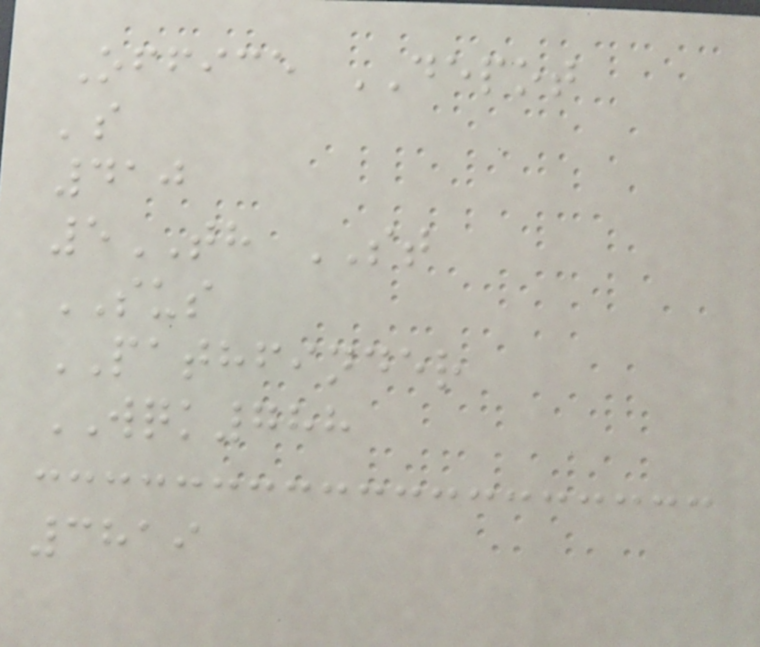Office DEPOT
's
410
5TH ST
SUS
PATHFINDER
WQK788
3819
